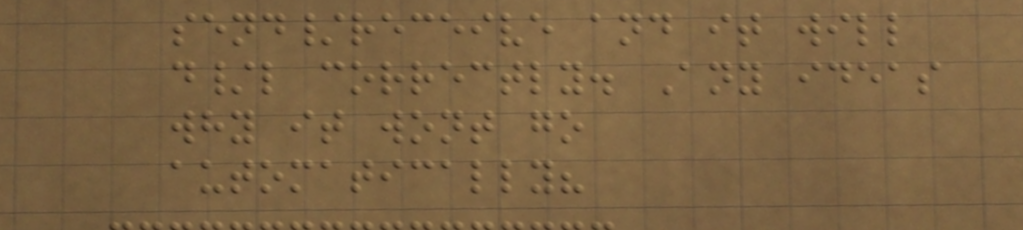send/receive and it will
d/l correctly. Any ideas
why it wont go
automatically?
